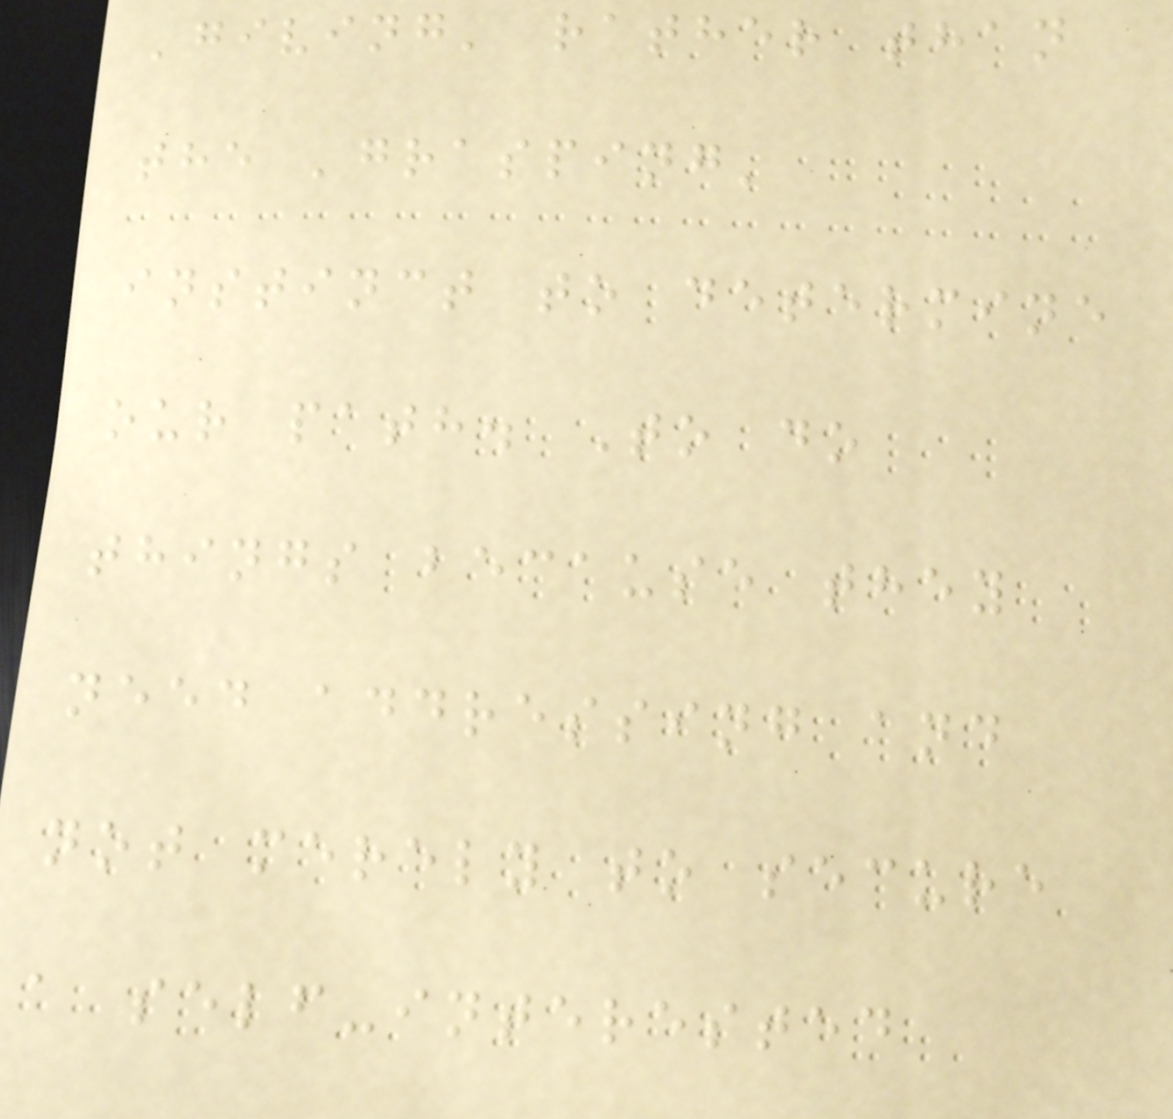'giving' rather than
the 'grasping'
instinct to determine
our path. To do
things because they
need addressing and
not merely to secure
a self-interested
